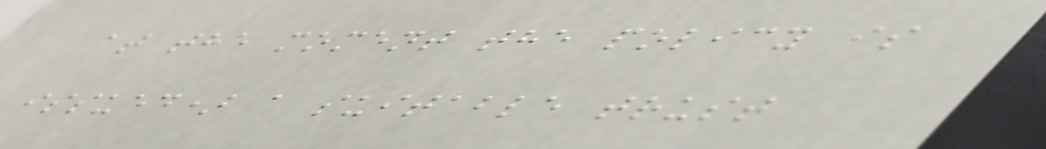at the moment the policy is
issued) a suitable trust
